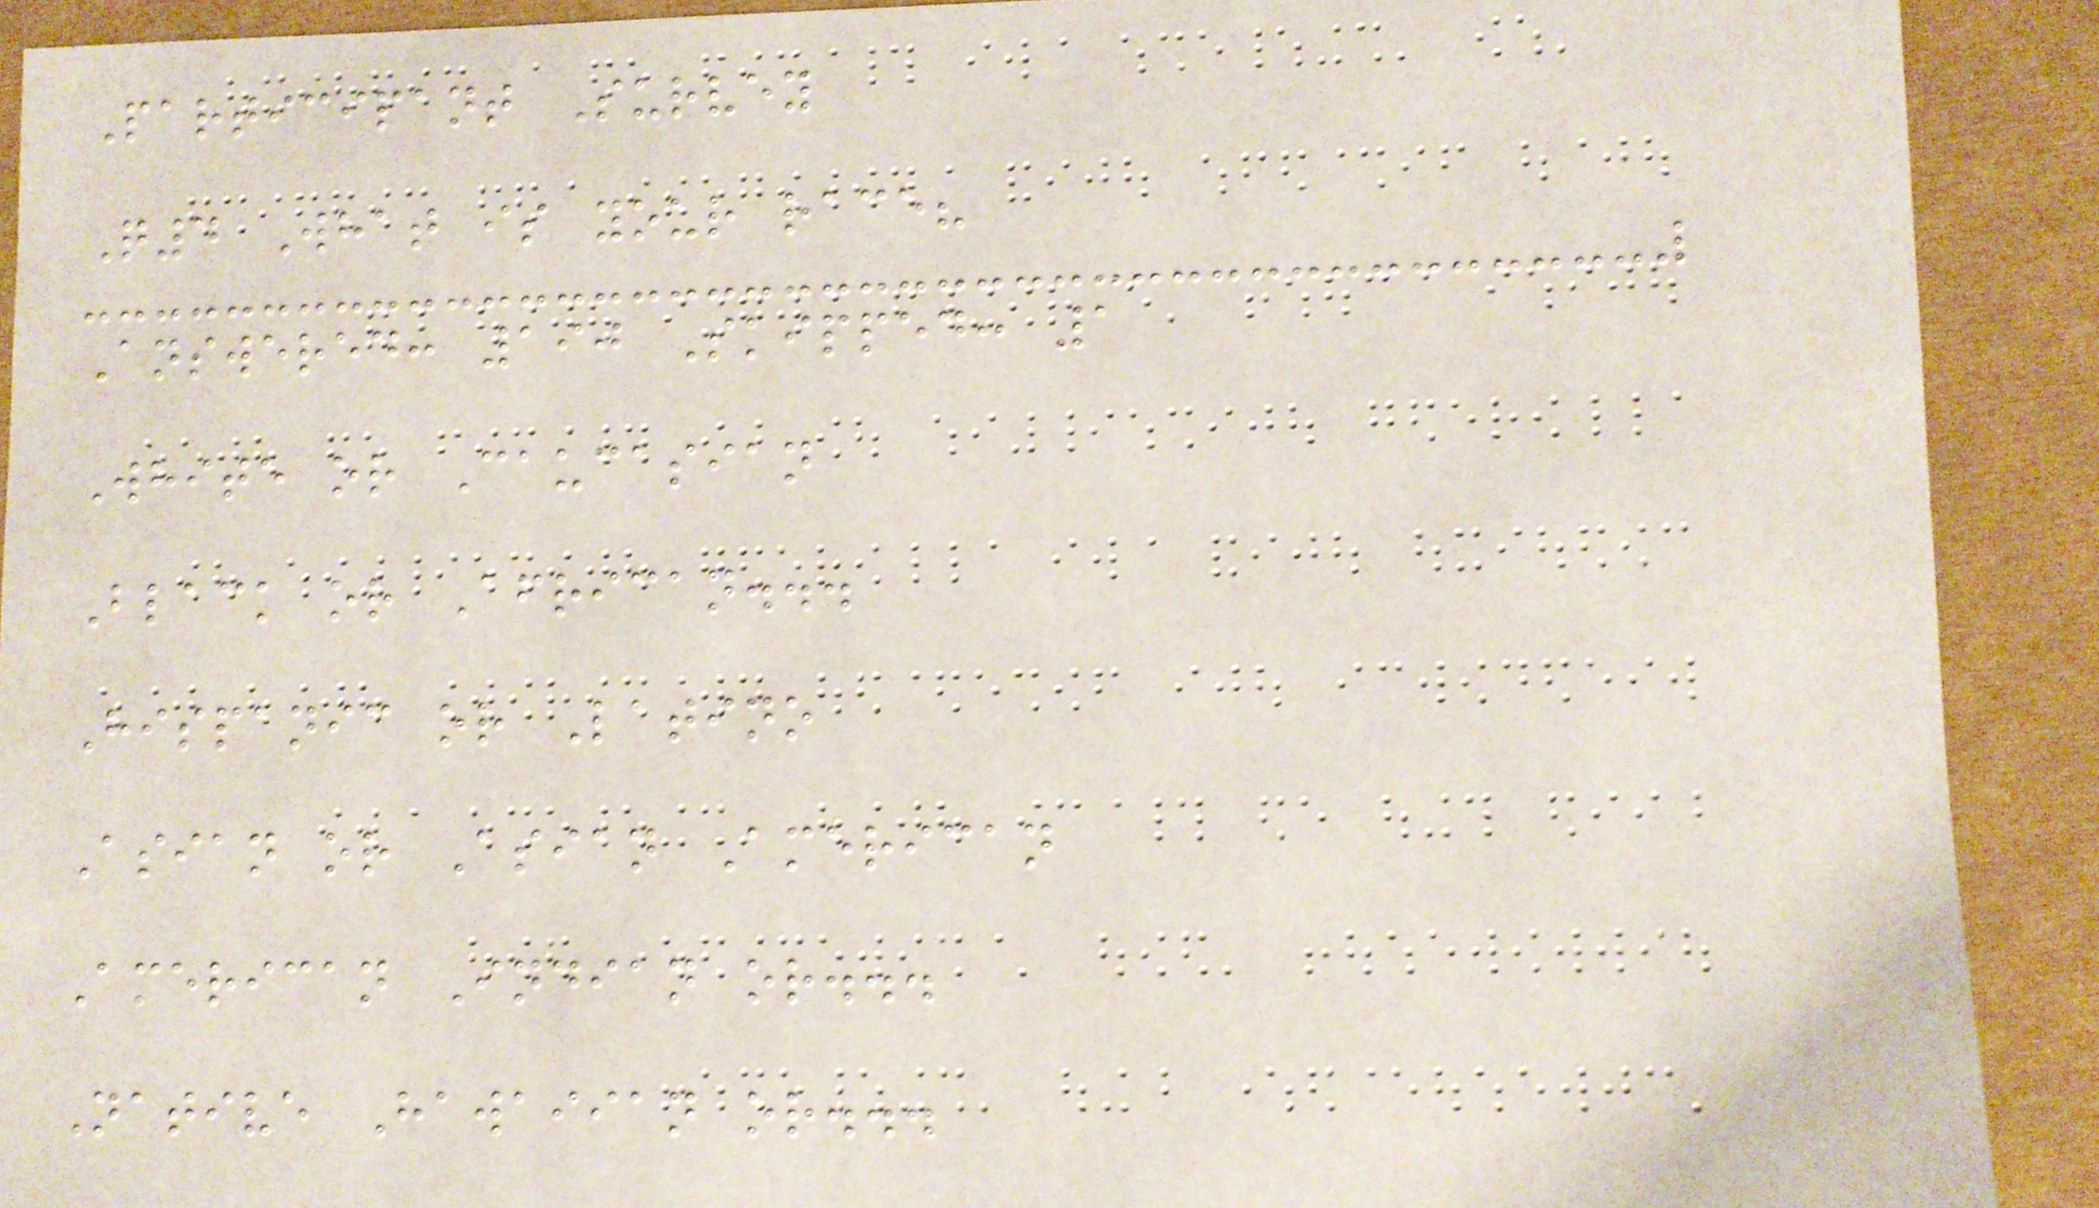Participant Survey
Q4 What is your race?
Answered: 190 Skipped: 1
White or Caucasian
Black or African...
Hispanic or Latino
Asian or Asian American
American Indian or...
Native Hawaiian or...
